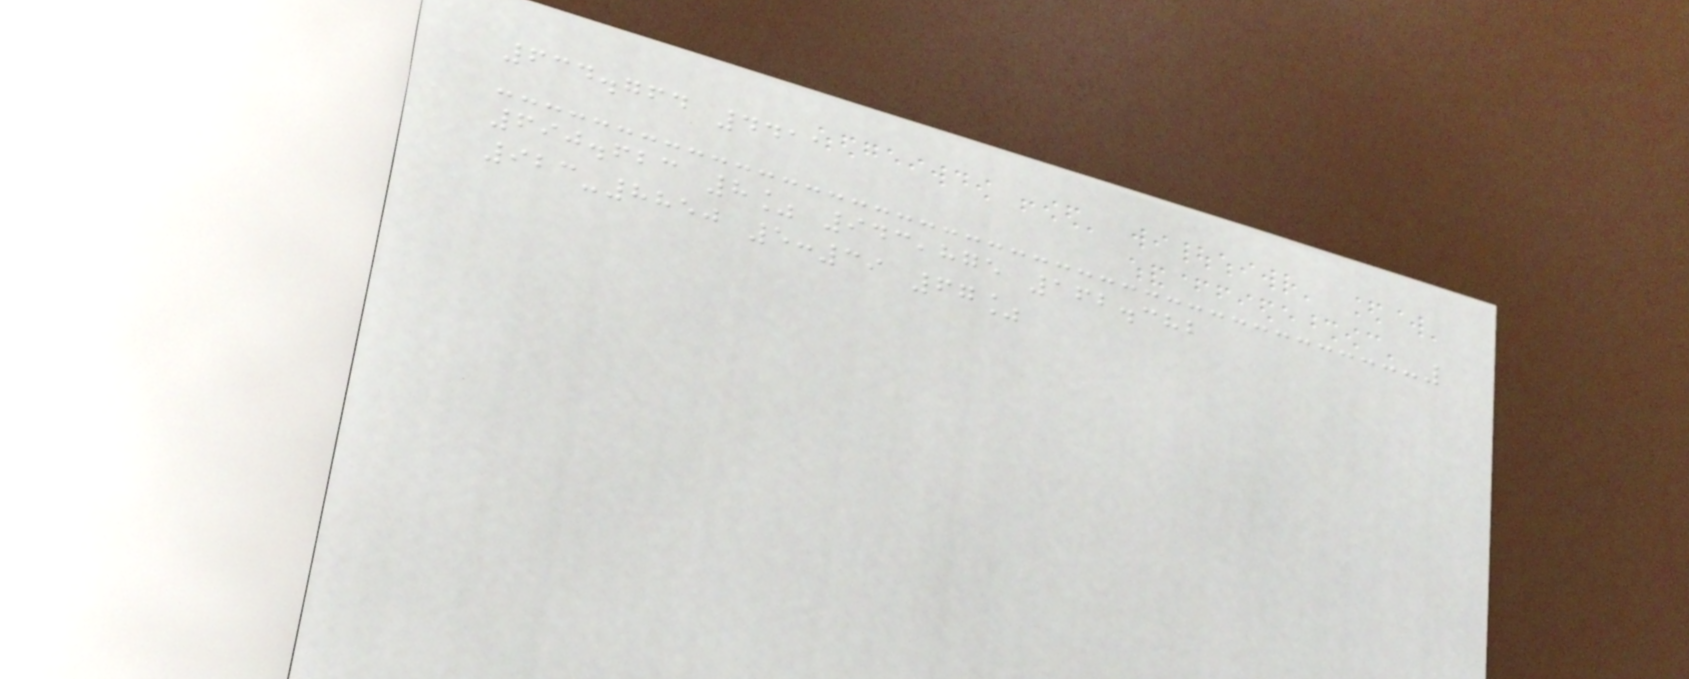634.764 4411
690.623 8% 943,875 162.382
923-8850 5:39 67%
